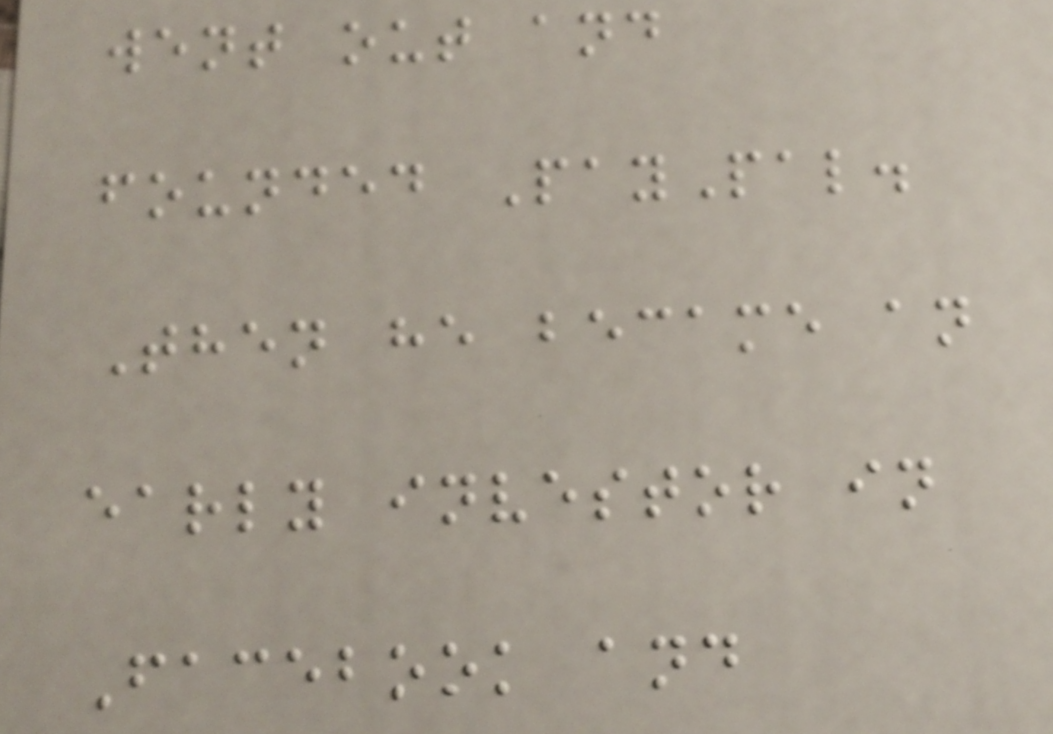went out and
founded PayPal.
Then he became an
early investor in
Facebook and
